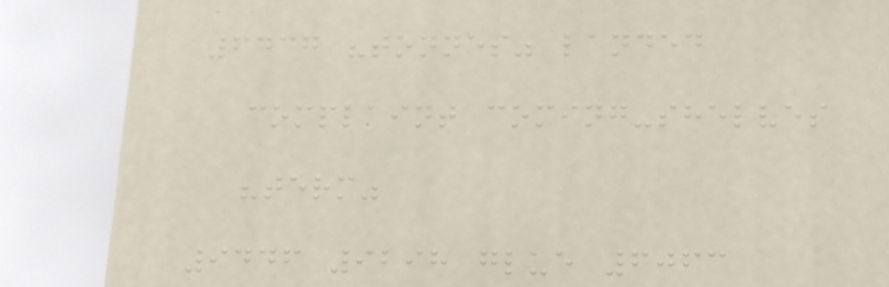6437 "tonnes" landed
complaint coming-shelves
"term"
9446 9298 glue 6063
